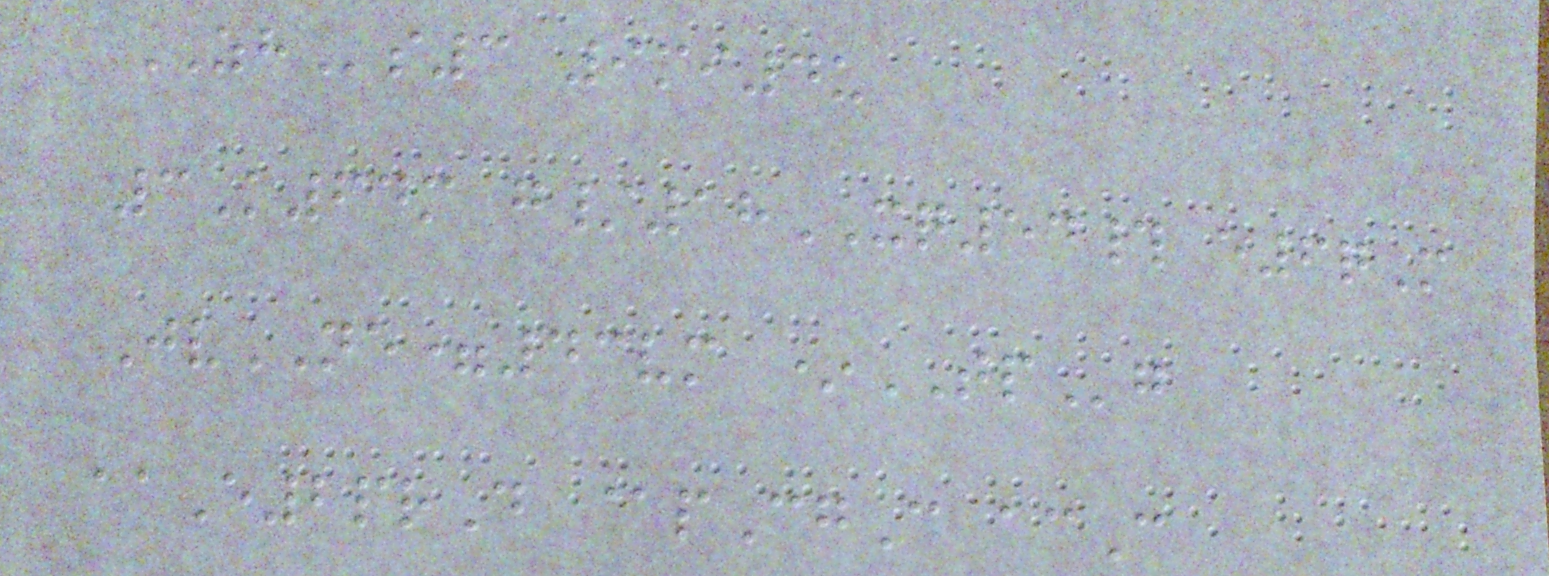ZHs3 9mi4u
3K64m g/18XQ54# e6qM
JvNE=43vm *TPg
aaE2prD @pCgC acC
